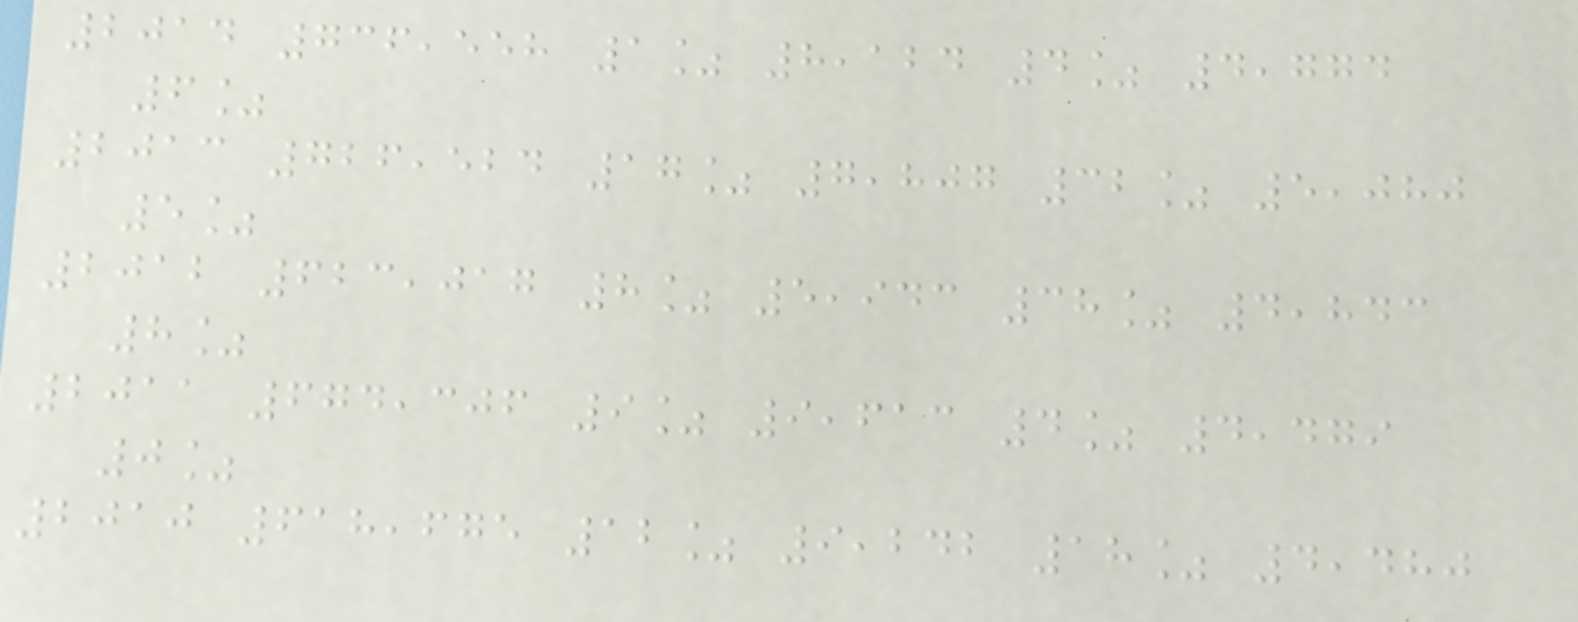2014 736,558 1% 8,124 4% 4,774
6%
2013 726,524 17% 7,807 32% 5,080
5%
2012 623,017 8% 5,943 38% 4,843
8%
2011 674,306 9% 9,613 4% 4,479
0%
2010 618,675 12% 9,242 18% 4,480
